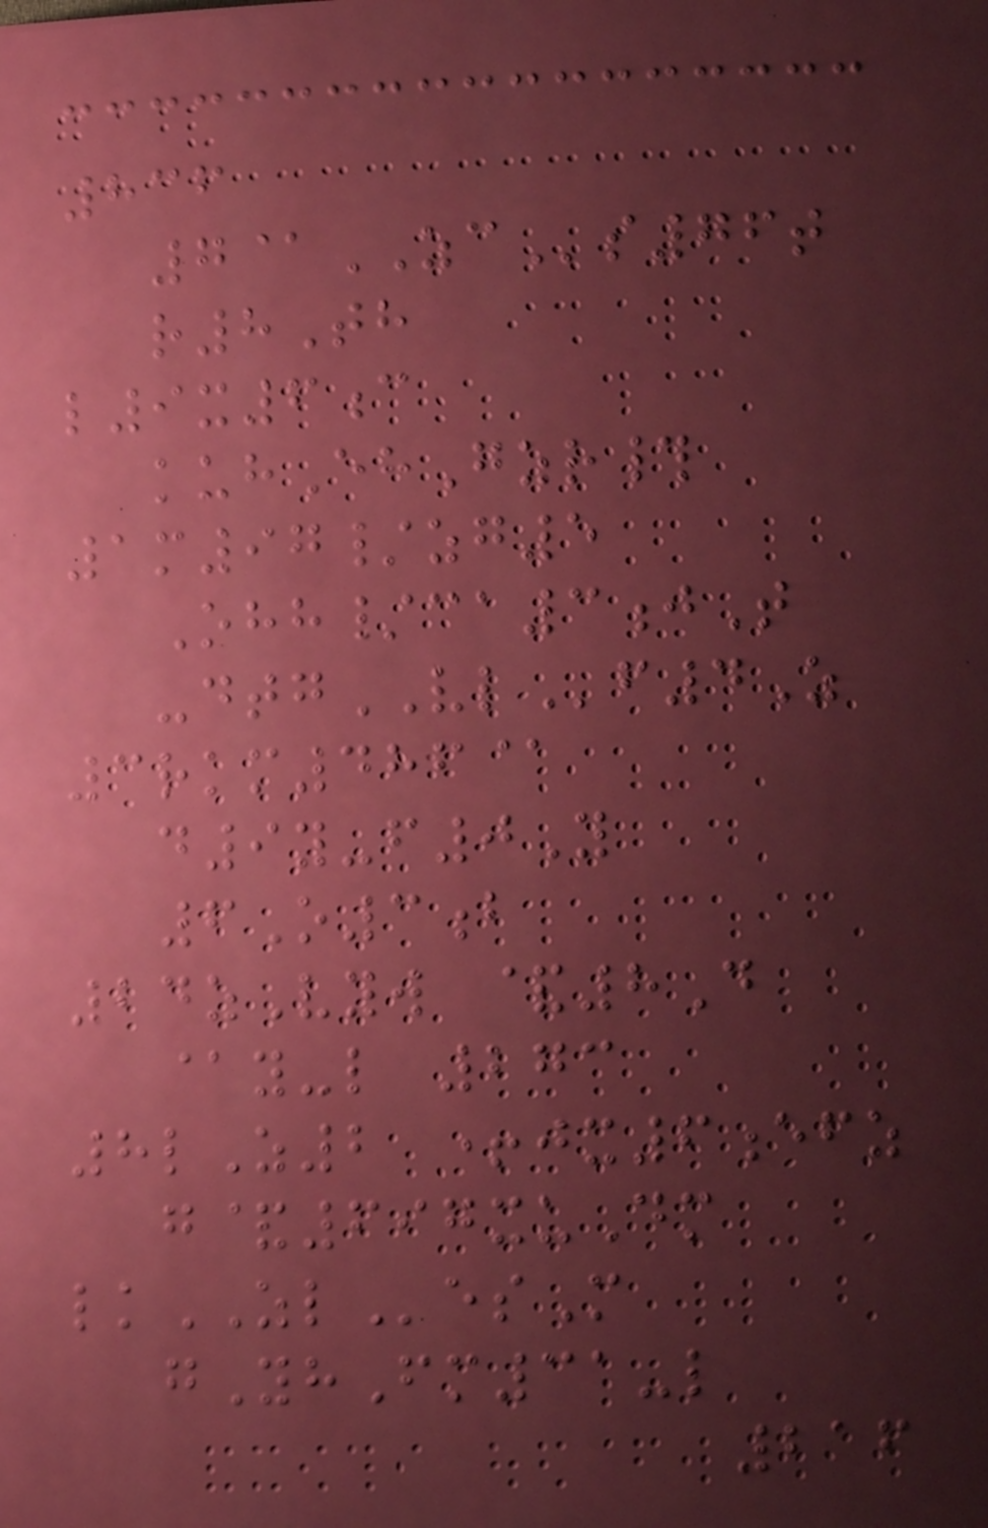836
7@ZCs76t
r8Th
l9x6c
kuhEhGzr#
1m97/zg5
Ohh/ca3jT
-dtgVLf4Z
3rkm486@
d9y-f0Y
6O3b
24zVyw &8D
@y-l 273
8lZ2 +jx6efz
g&697xuDm
lkZLesM
gYhFm31-l
216
